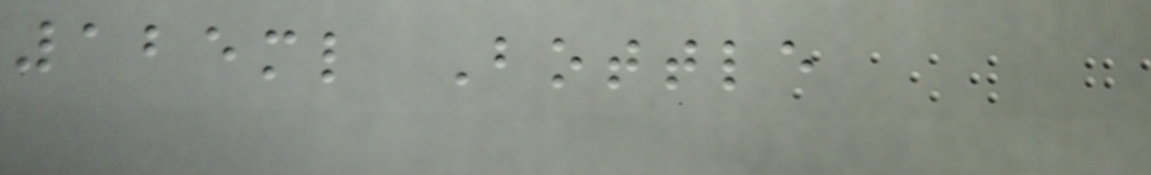125ml Bottle
